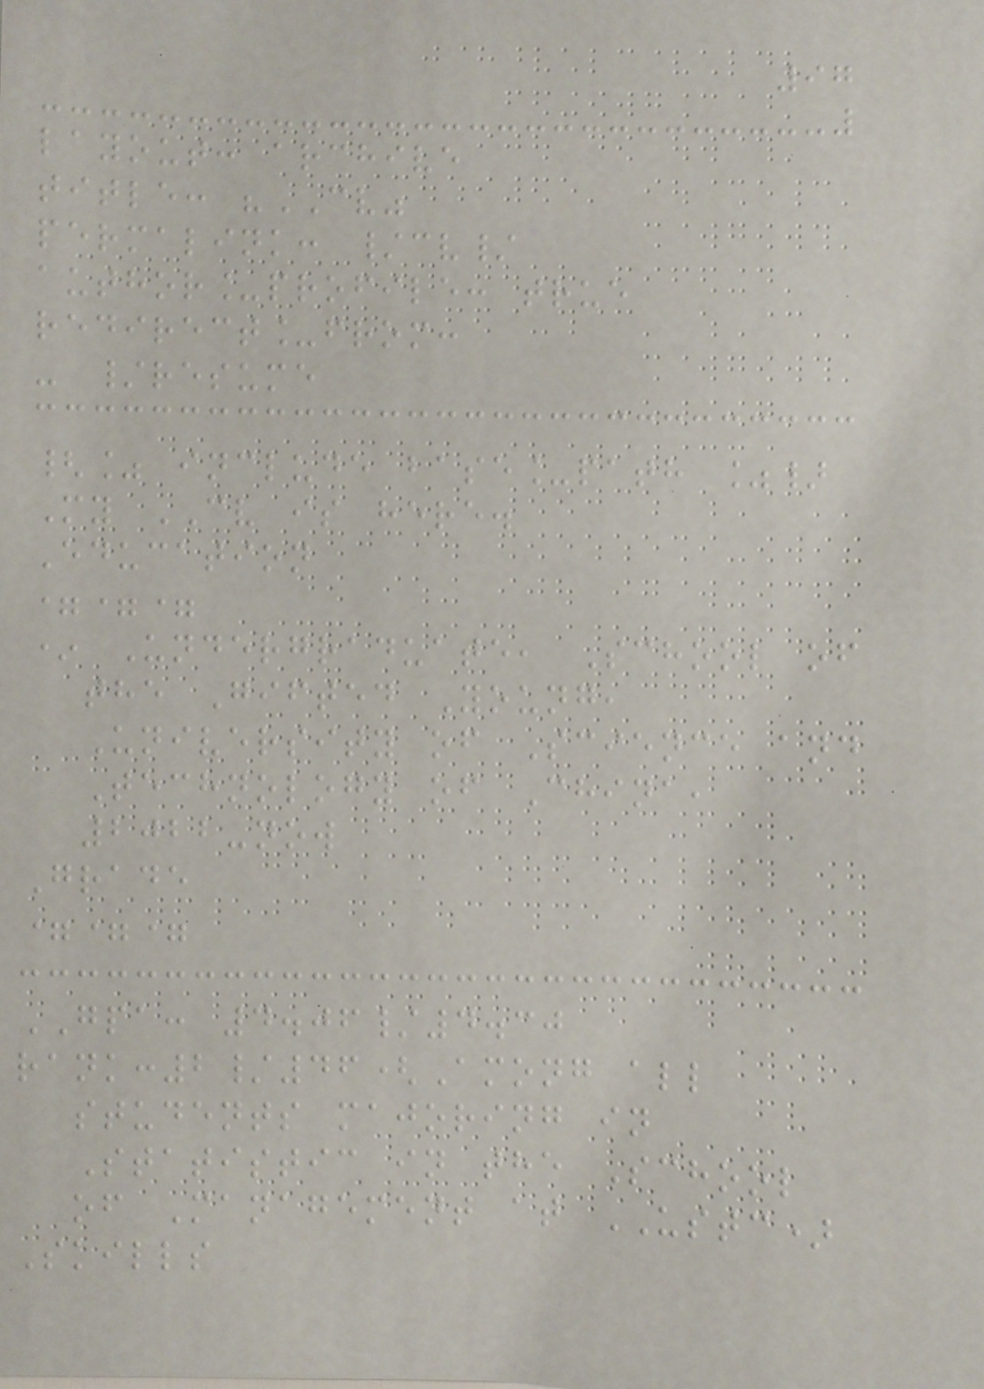97
layout: archive
title: "CV"
permalink: /cv/
author_profile: true
redirect_from:
- /resume
{% include base_path %}
My CV is here.
Education
===
* Undergraduate, School of
the Gifted Young,
University of Science and
Technology of China,
2022-now
Grade
===
GPA: 4.06/4.30
rank:2/46(Among all
students majoring in
Statistic in the School
of Management at USTC)
Skills
